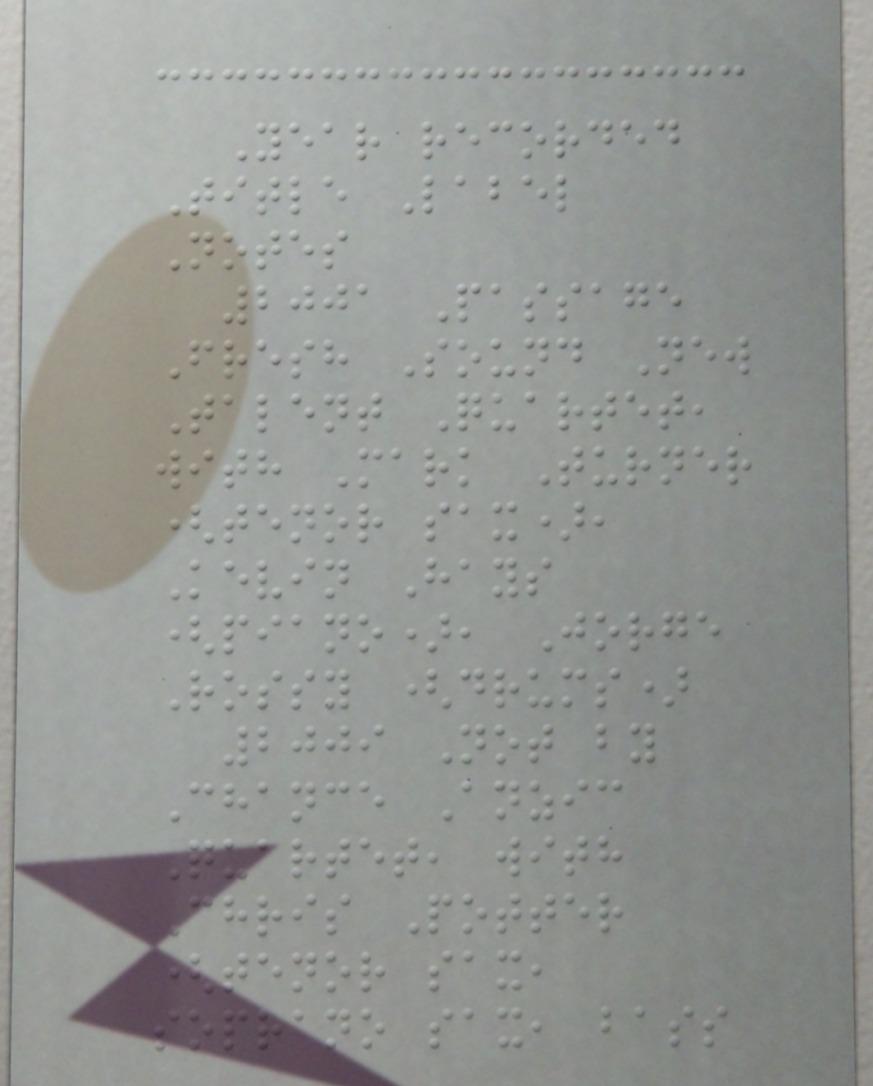Year recorded
Title Label
Notes
2001 Passage
Fresh Sound New
Talent Quartet,
with Mark Turner
(tenor sax),
Kevin Hays
(piano), Jorge
Rossy (drums)
2009 Not by
Chance Anzic
Quartet, with
Chris Potter
(tenor sax,
soprano sax, bass
